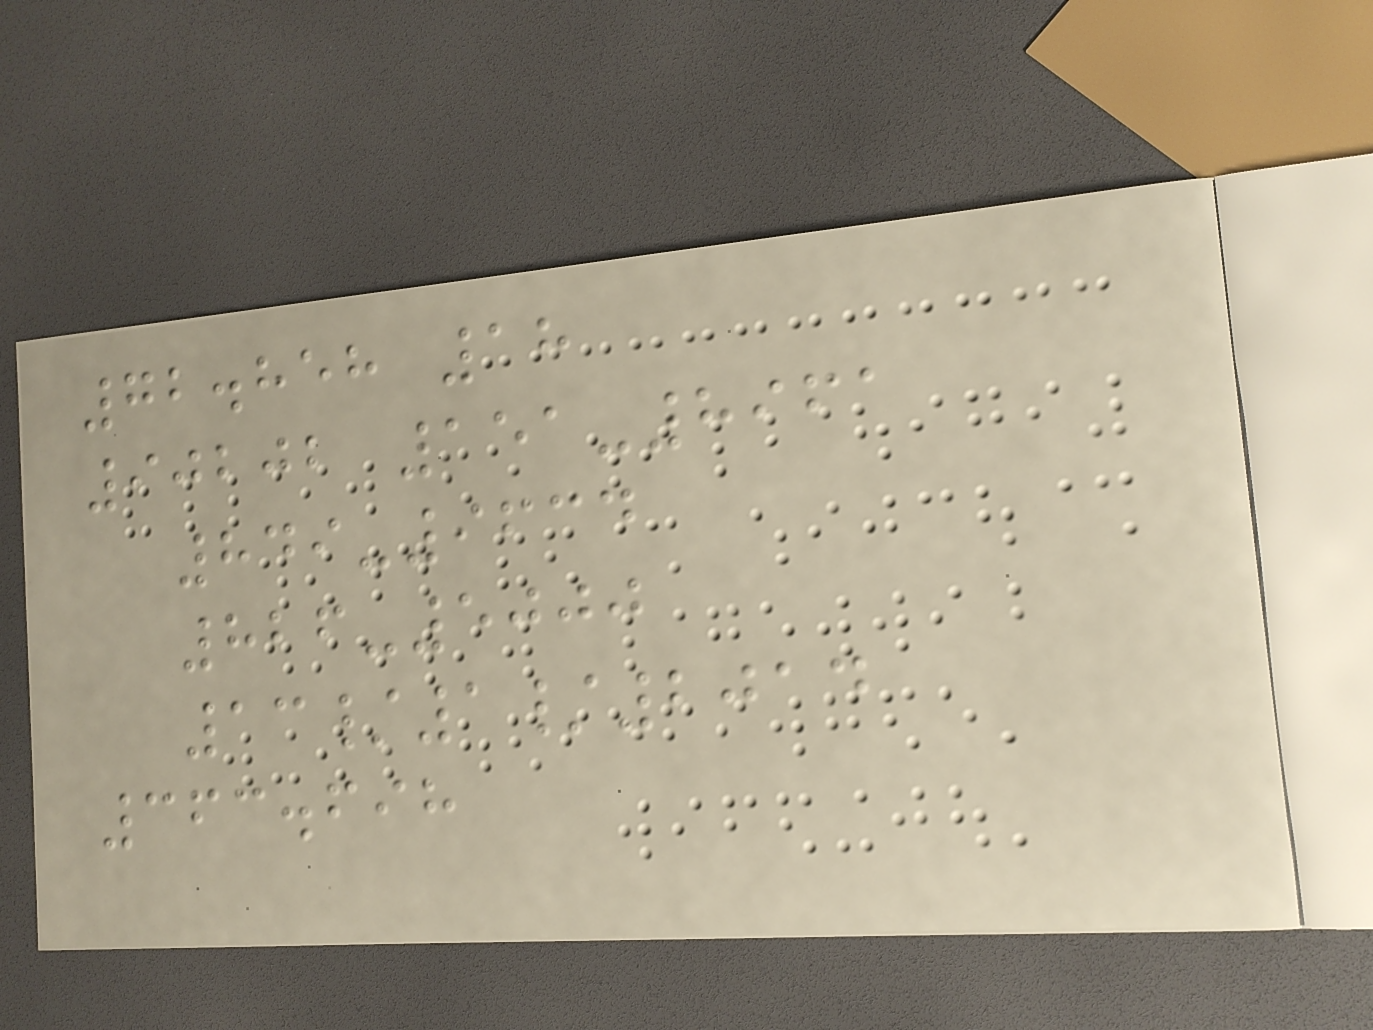72.858 18
90202 151-8961
849-9634
826-5000
13/1/2014
363.698
